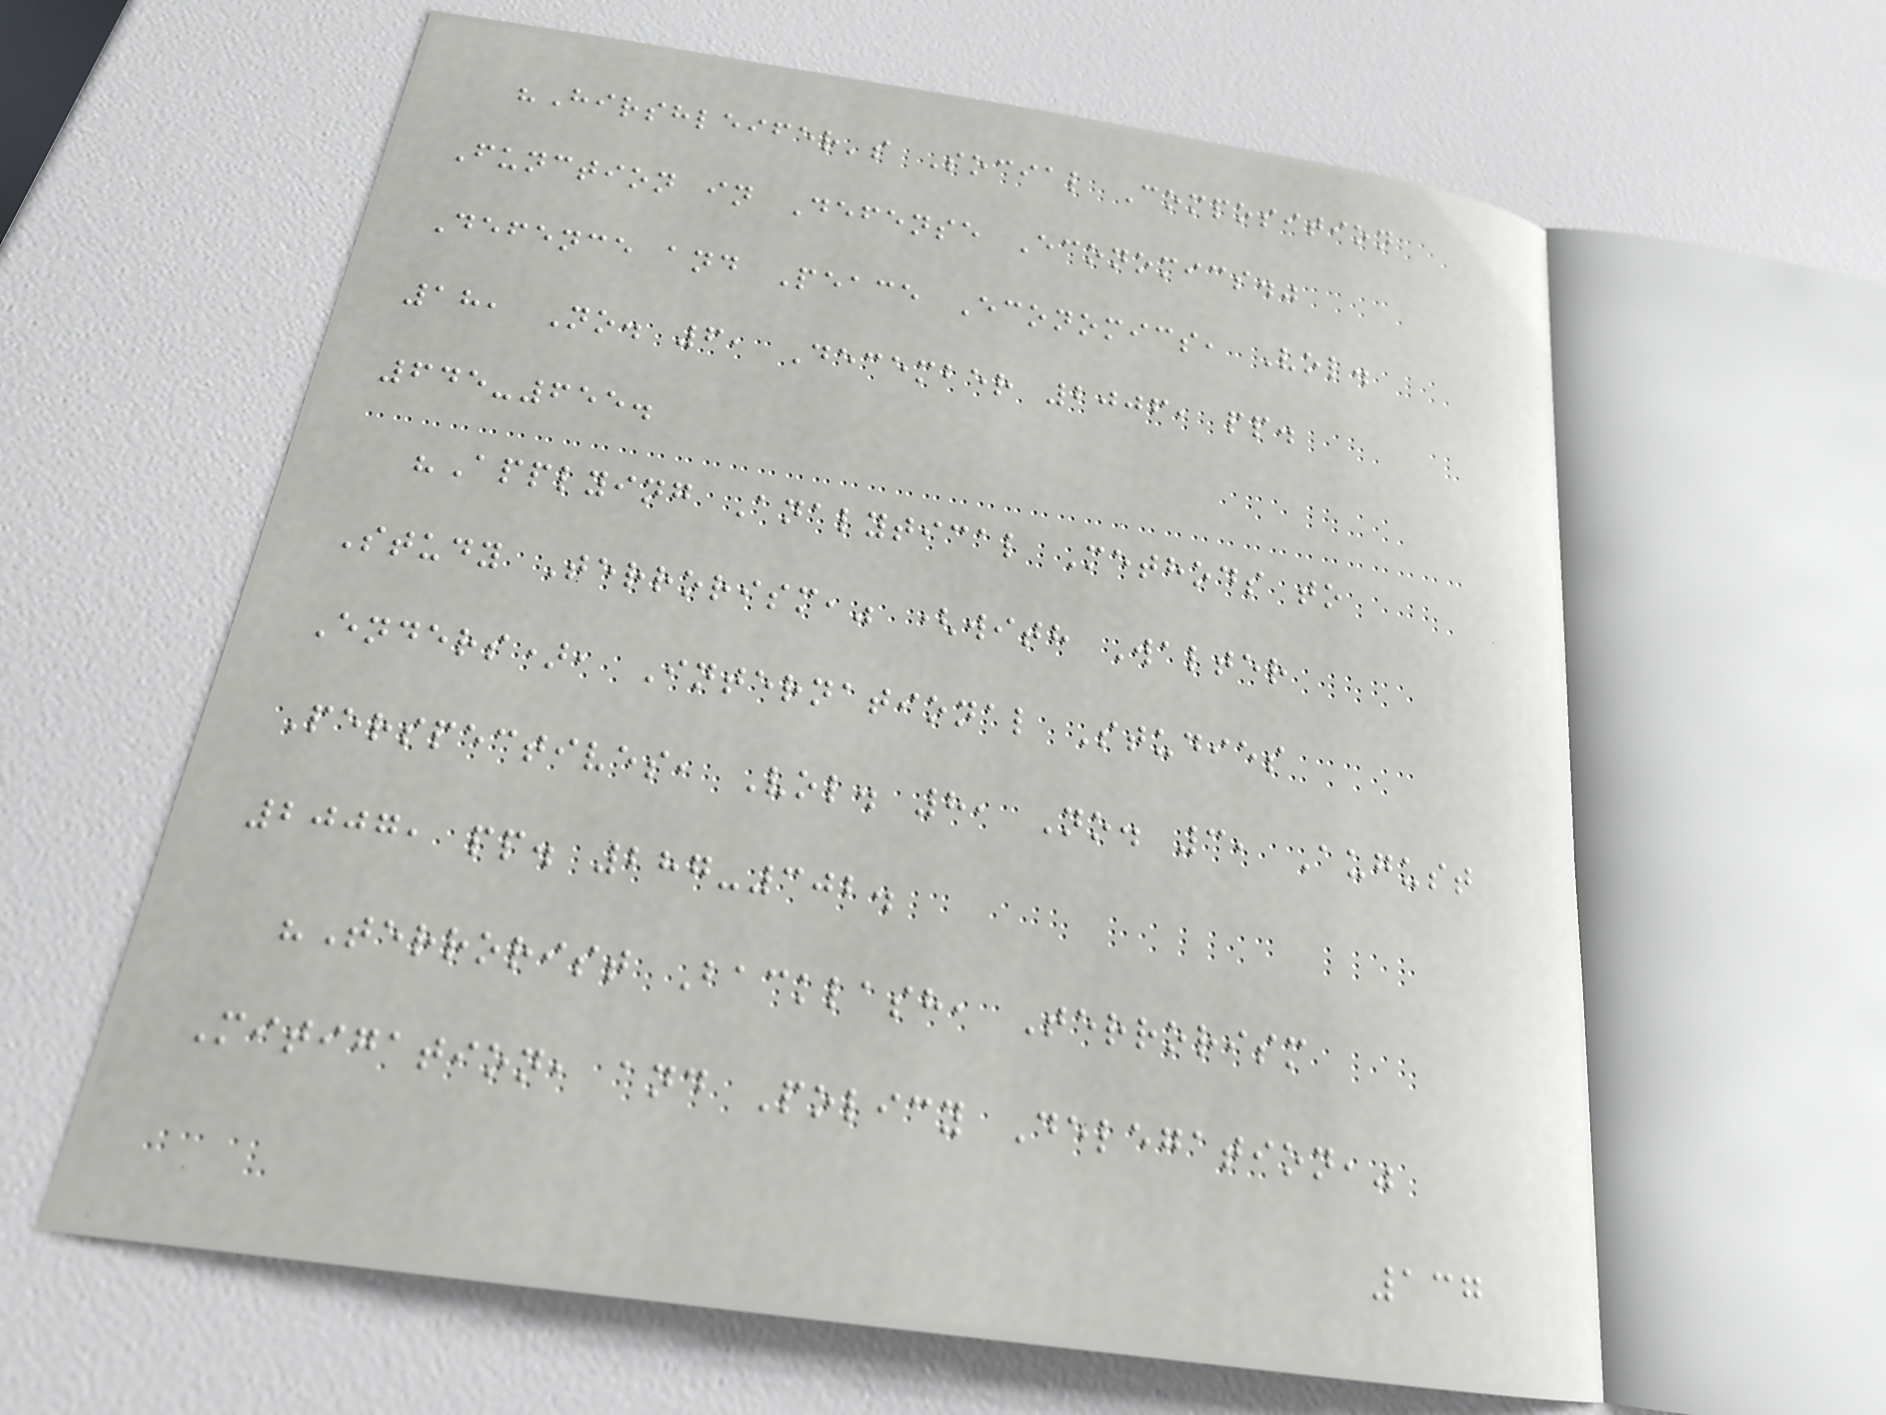"Hirshleifer's Social Composition
Function in Defense Economics."
Defence and Peace Economics, Vol.
18, No. 6, December 2006, pp.
645-655.
"Applying Analytical Methods to
Study Terrorism," (with Walter
Enders), International Studies
Perspectives, Vol. 8, No. 3, August
2007, pp. 287-302.
"Terrorist Backlash, Terrorism
Mitigation, and Policy Delegation,"
137
